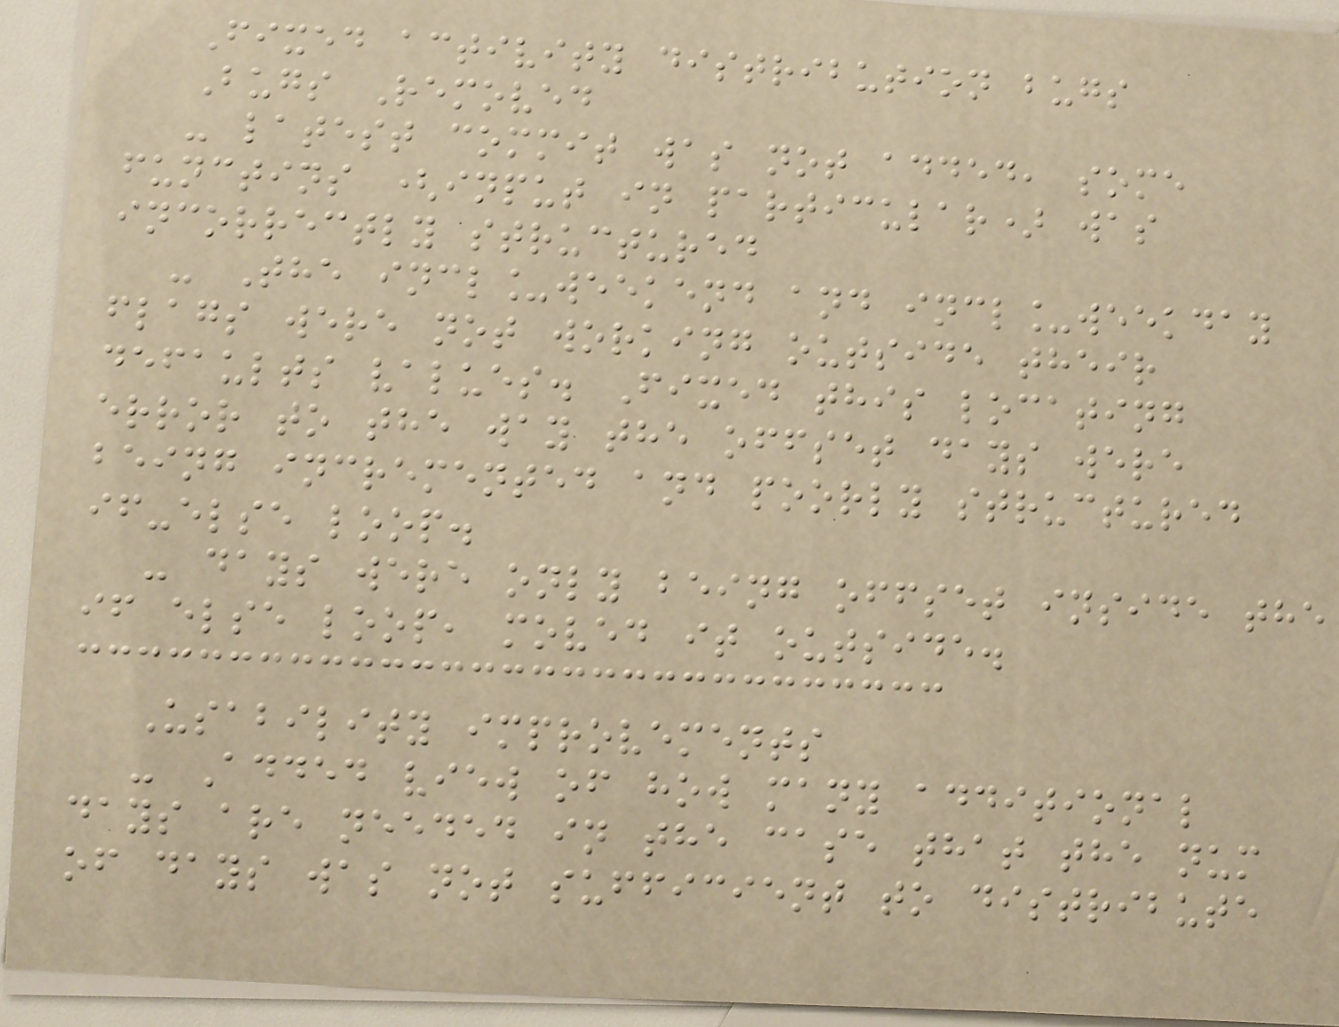Fixed activity distribution bugs
Bugs Removed
- latest commit was not added, some
functins (input in particular) was
incorrectly structured
- The incl_weekend and incl_weekday
flags were not working outside their
defaults values. Fixed this locating
error to the way the offset days were
being incremented and poorly structured
if-else loop.
- days were only being offset inside the
if else loop, moved it outside.
Usability improvements
- Added view of how many additional
days are needed in the case that the num
of days was not sufficient to distribute
